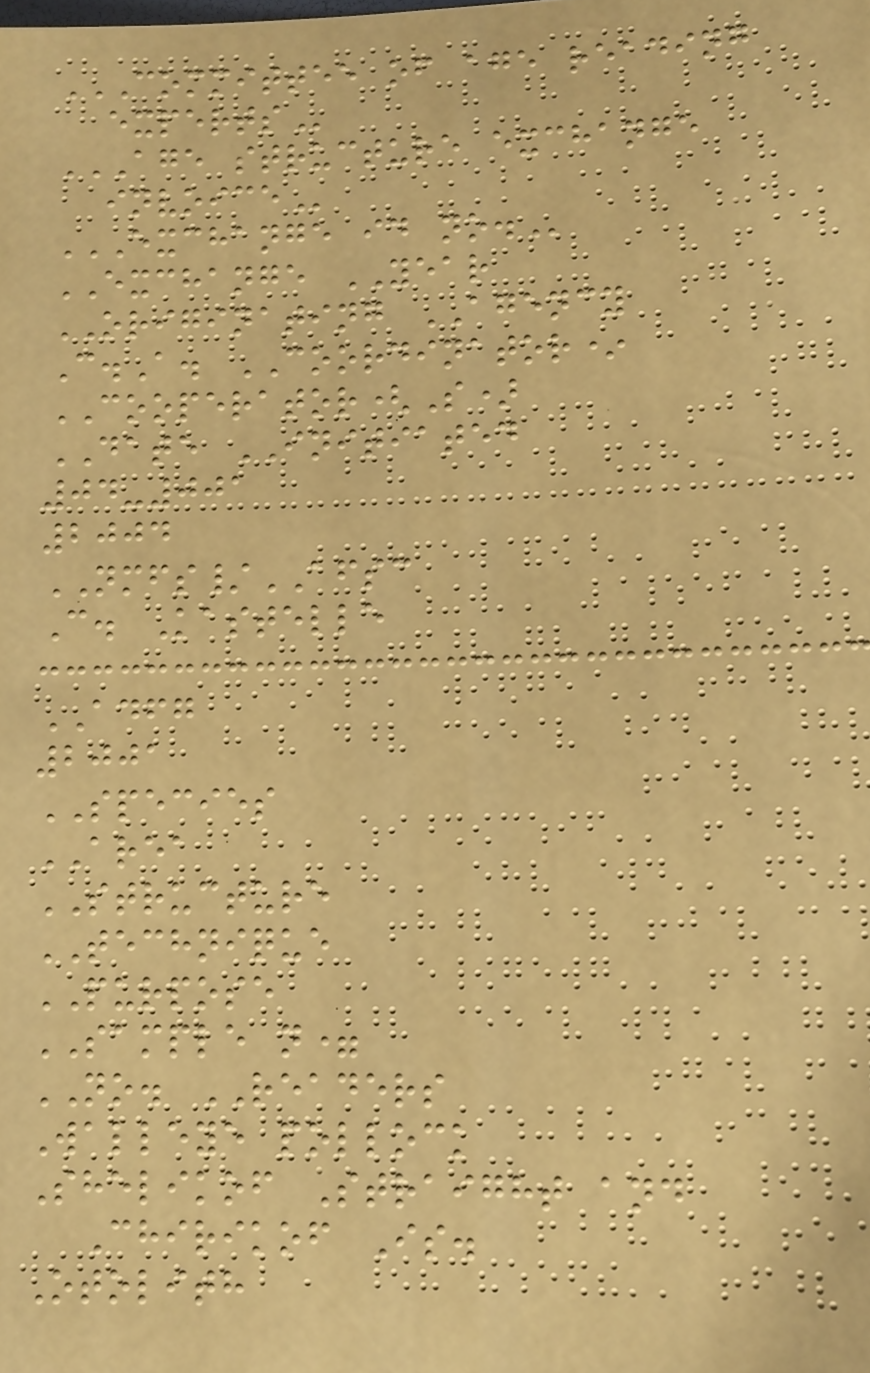COMMITTEE OF AGE READING
EXPERTS
AGE STRUCTURE EXCHANGE
INVOICE
EXCHANGE ID NO.
EXCHANGE YEAR
ORIGINATING AGENCY
C.A. COORDINATOR*
COOPERATOR(S)
DATE INITIATED
04-001
2004
NMFS/AFSC
C. Kastelle
ADFG
2001
SPECIES
AREA
STRUCTURE
TECHNIQUE
PURPOSE
SAMPLE n=
NO. READERS
Walleye pollock
Shelikof Straight and
Chirikof Is.
Otolith
